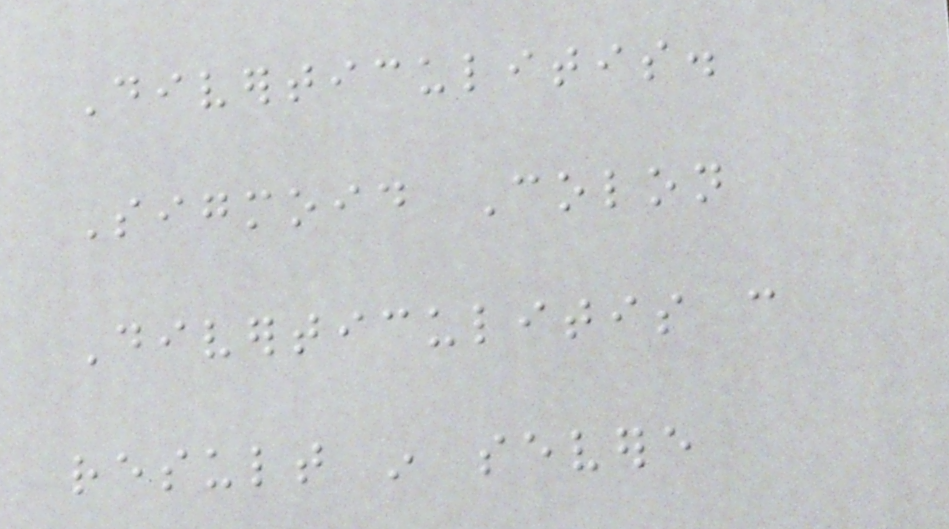Diverticulitis.
Sigmoid Colon
Diverticulitis can
result in severe
